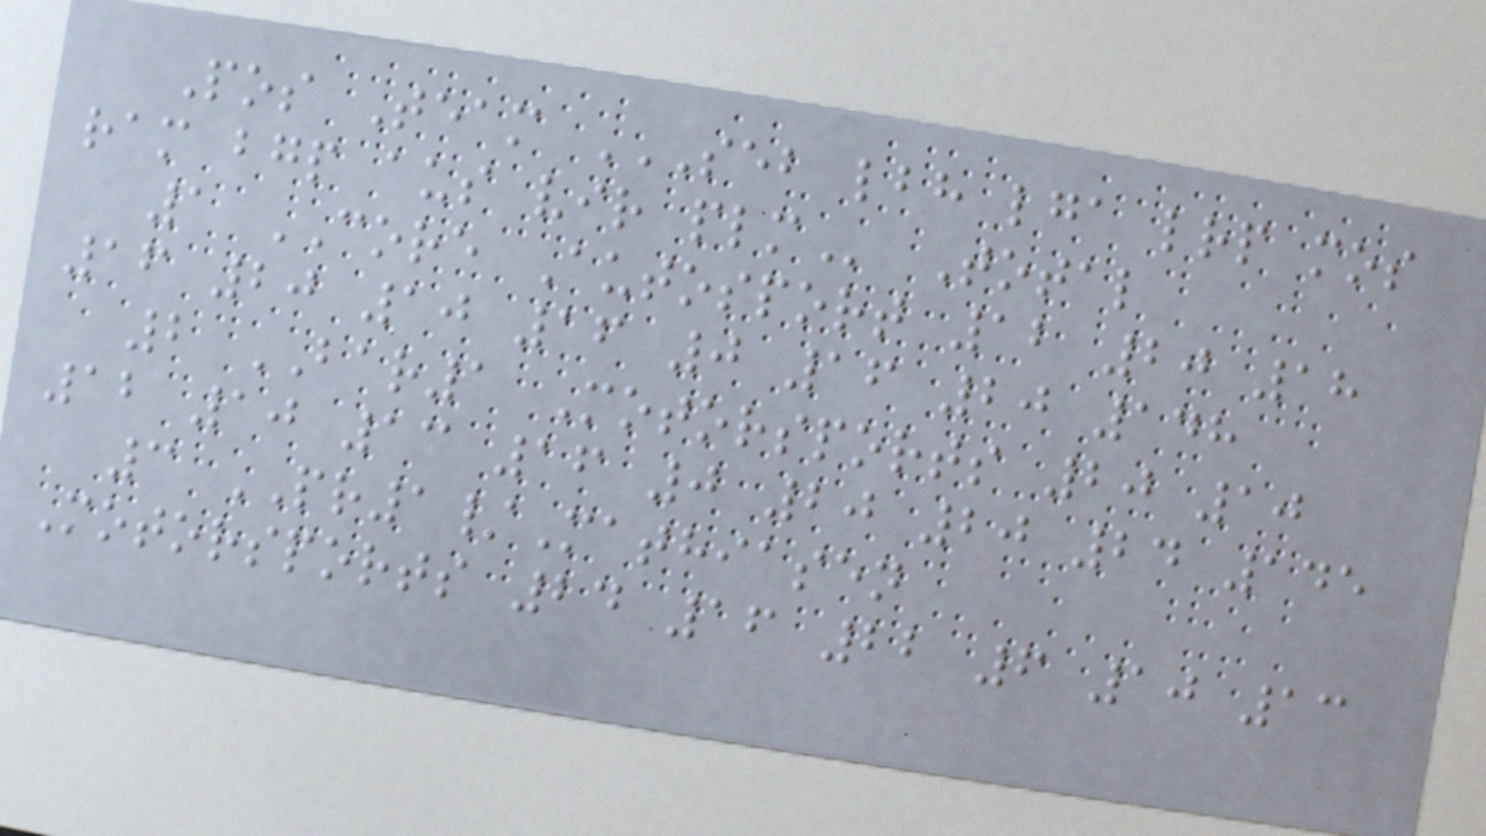Pos Team SEB LBH LGA LRP MOS
RAM BGP AUS VIR PLM Total
1 CORE Autosport 12 20 18
16 20 10 16 0 16 20 148
2 BAR1 Motorsports 20 10
12 10 13 16 0 20 20 24 145
3 PR1/Mathiasen
Motorsports 24 16 22 6 10 13
